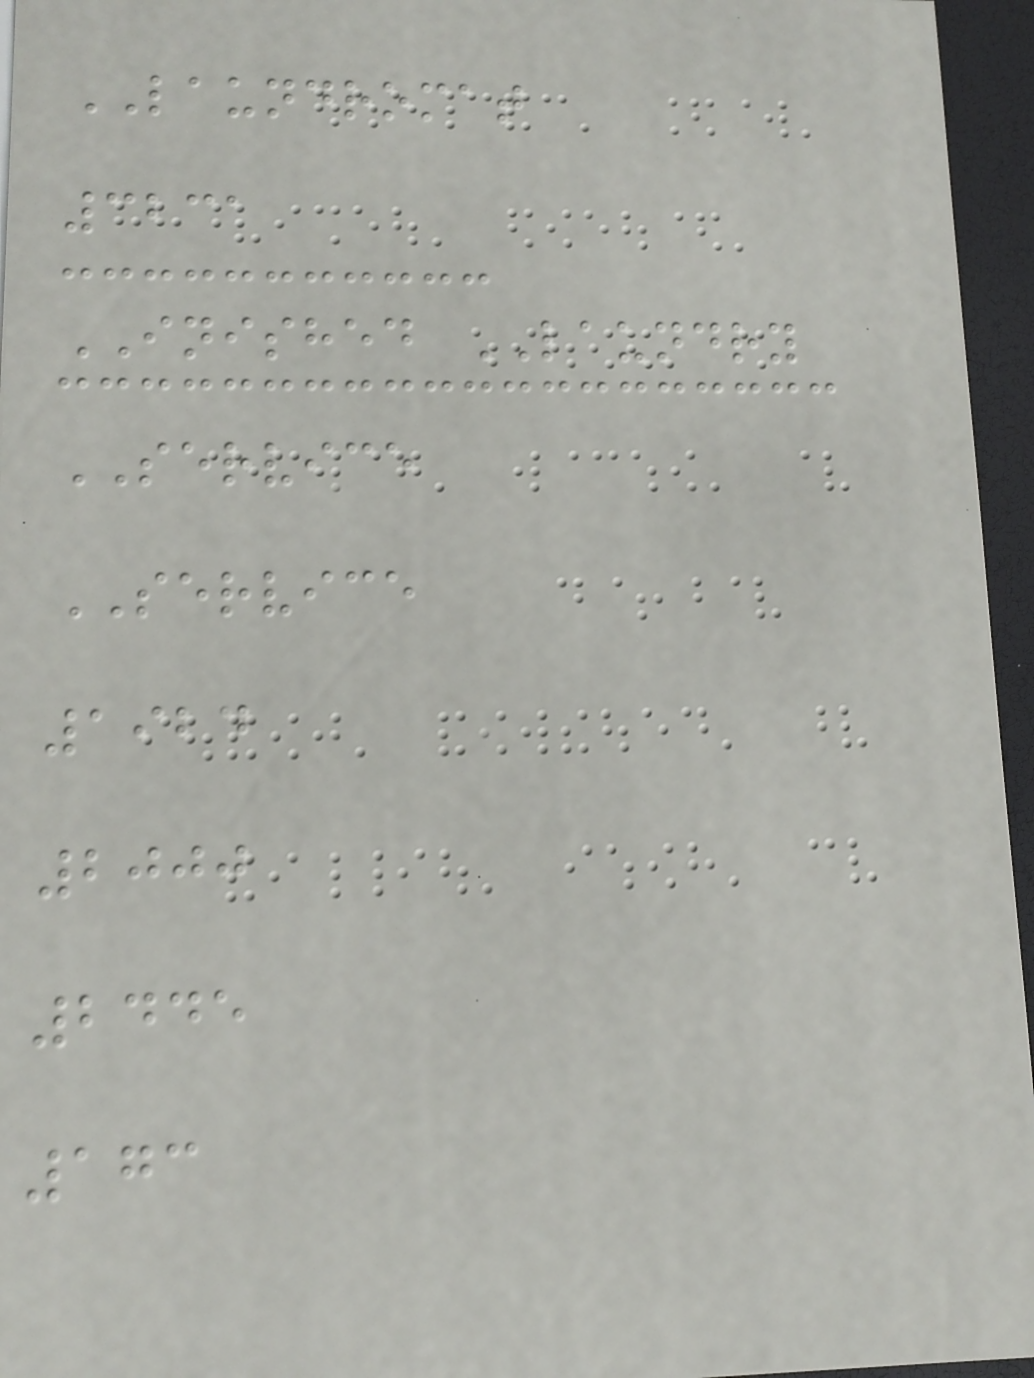LAUNDROMAT
3231
INISHED LAUNDRY
SERVICE
SERVICE
1924
2000
2445
173
